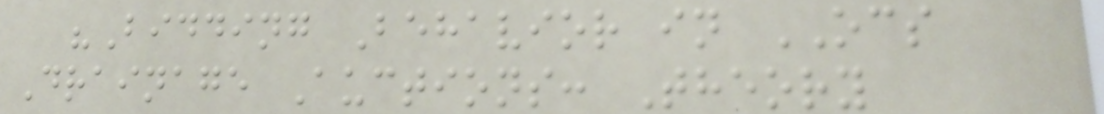"Bidding Behavior in OCS
Drainage Auctions: Theory
